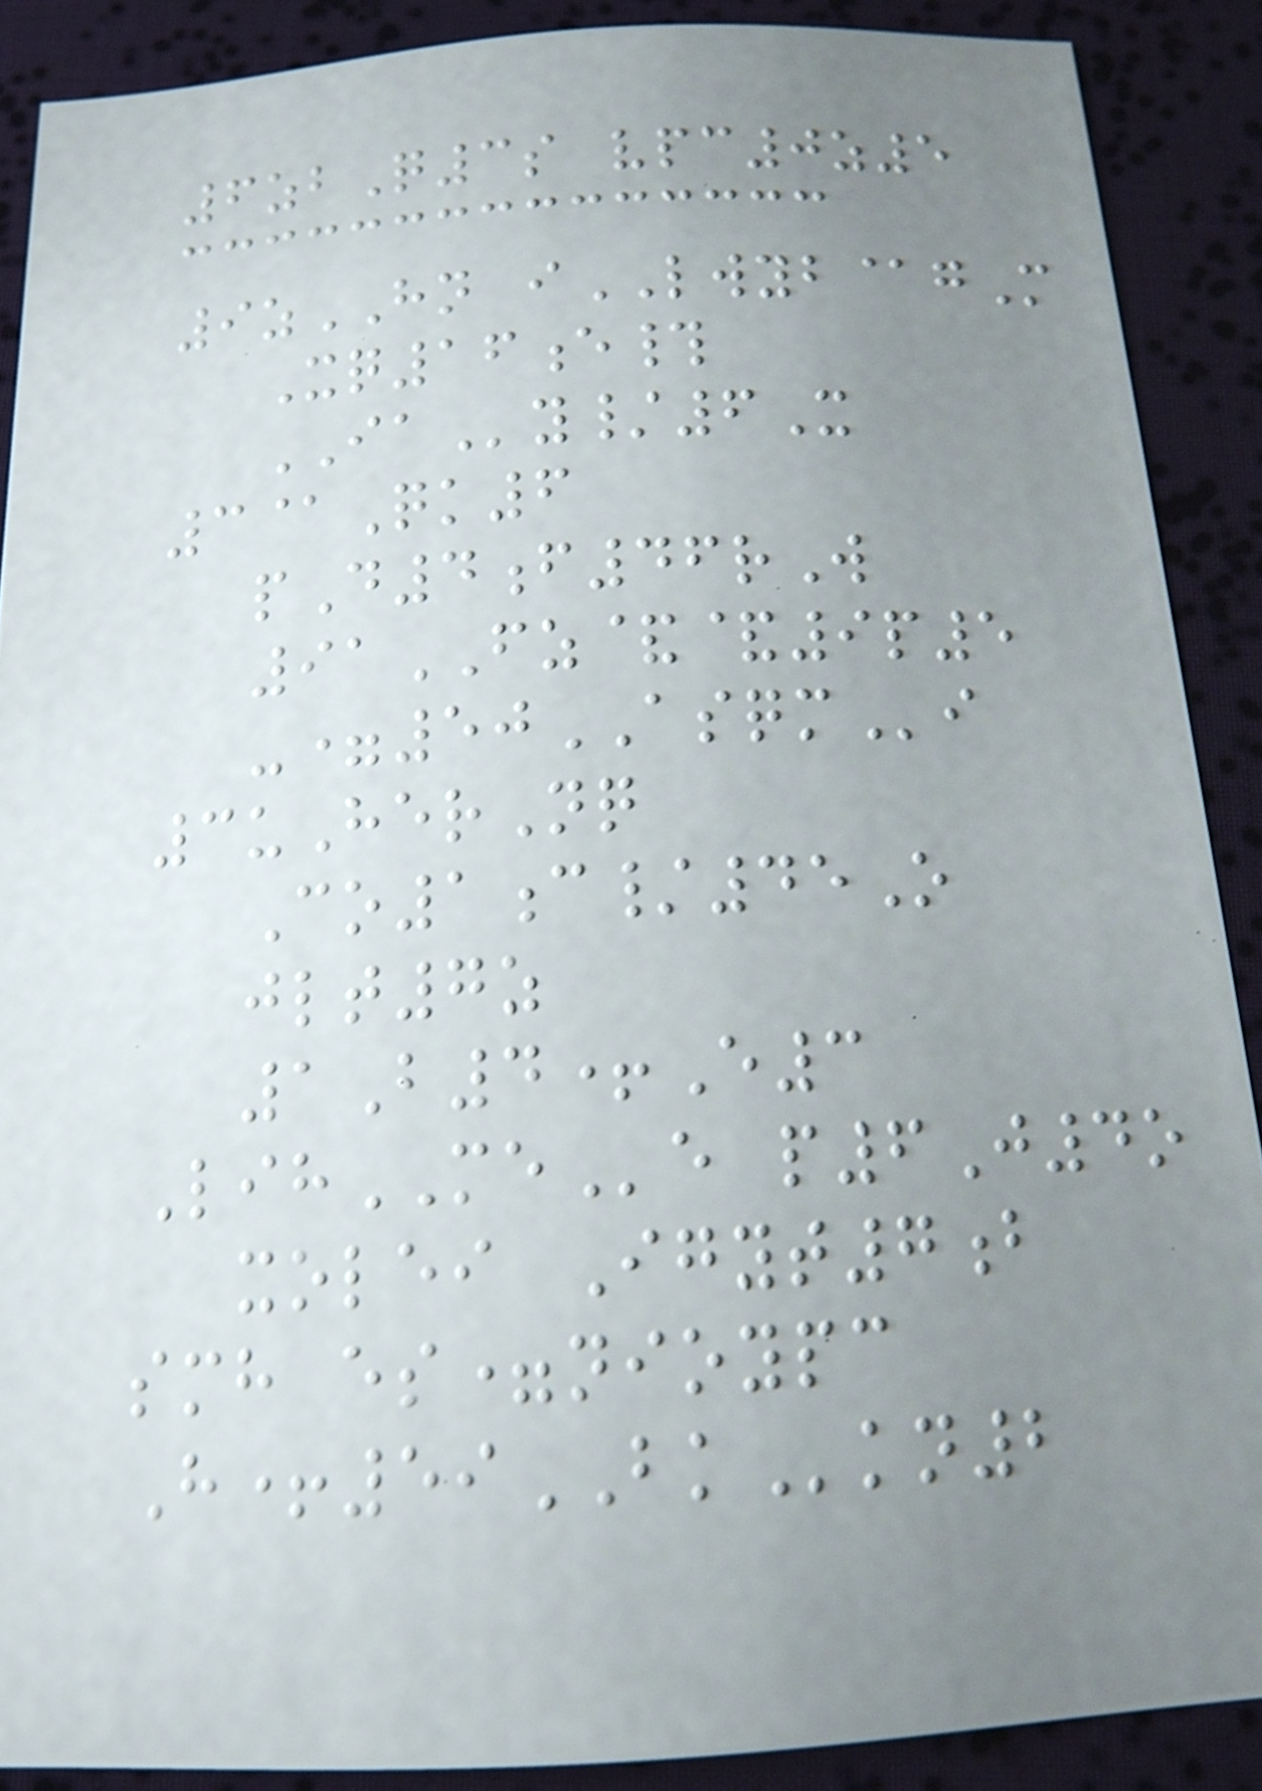6zbQ3s vpc0z5
9zHN iLWYB@gM
Xq16e#
IAy/6X
3@Qk6
pD4f46rW
91FZ&&9p5
-=50ASQMi
3uHerNq
Co1c/45O
jlt7z
1B4+E3
LihMEe p6J4o
xolei Igyt7b
smh es=nioypc
H+59BKkn2
